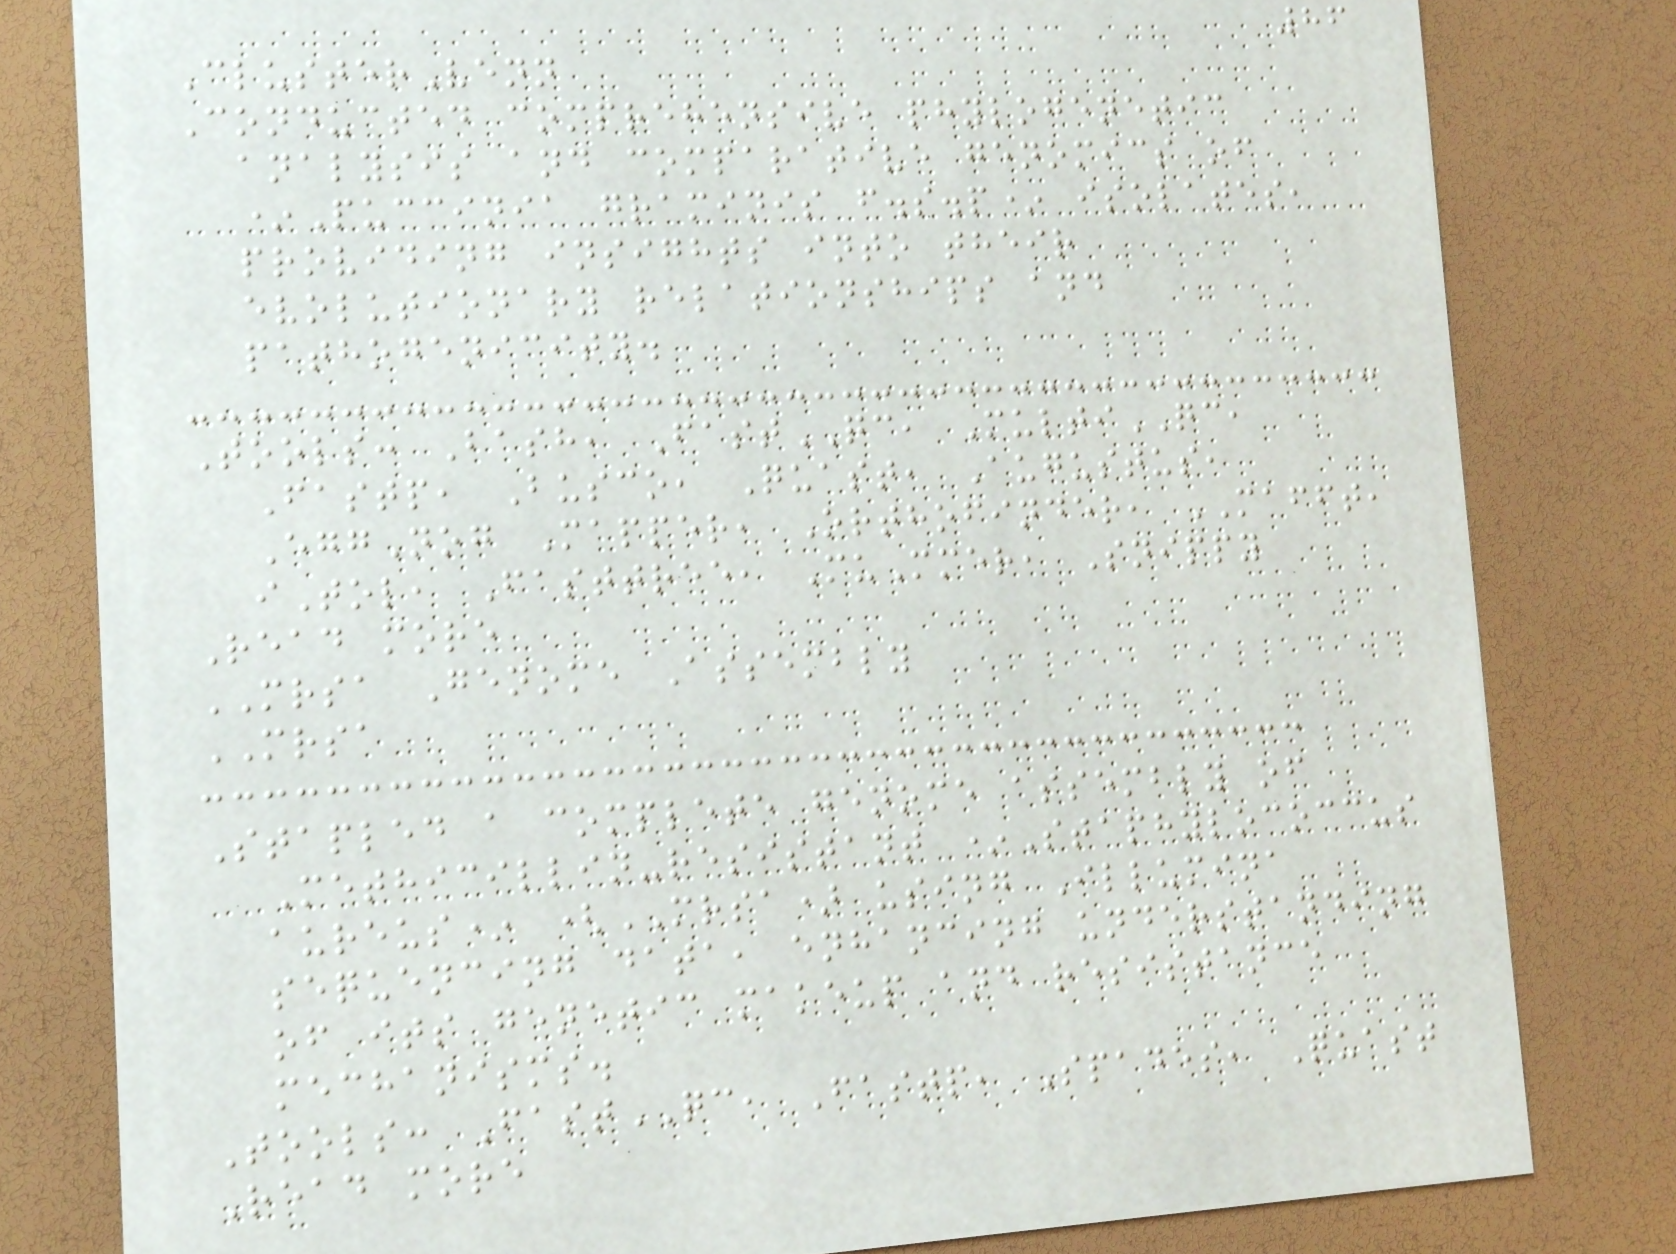86
ClusterVenn
Conducted comprehensive phylogenetic
analysis and comparative genomics of
*Puccinia graminis f.s.p* isolates,
providing insights into their
evolutionary relationships and
pathogenicity.
Tools: Bash, FastQC, MultiQC,
Fastp, Busco, Quast, Augustus,
EggNog Mapper, Orthofinder, MAFFT,
iTol, Fasttree, MuMmer, Snippy
Read more
MRSA Genome Assembly
MRSA
Stapled a complete genome assembly of
Methicillin-resistant *Staphylococcus
aureus* (MRSA) using Illumina
sequencing data, enhancing understanding
of its genetic makeup and resistance
mechanisms.
Tools: FastQC, Fastp, Spades, Quast
Read more
